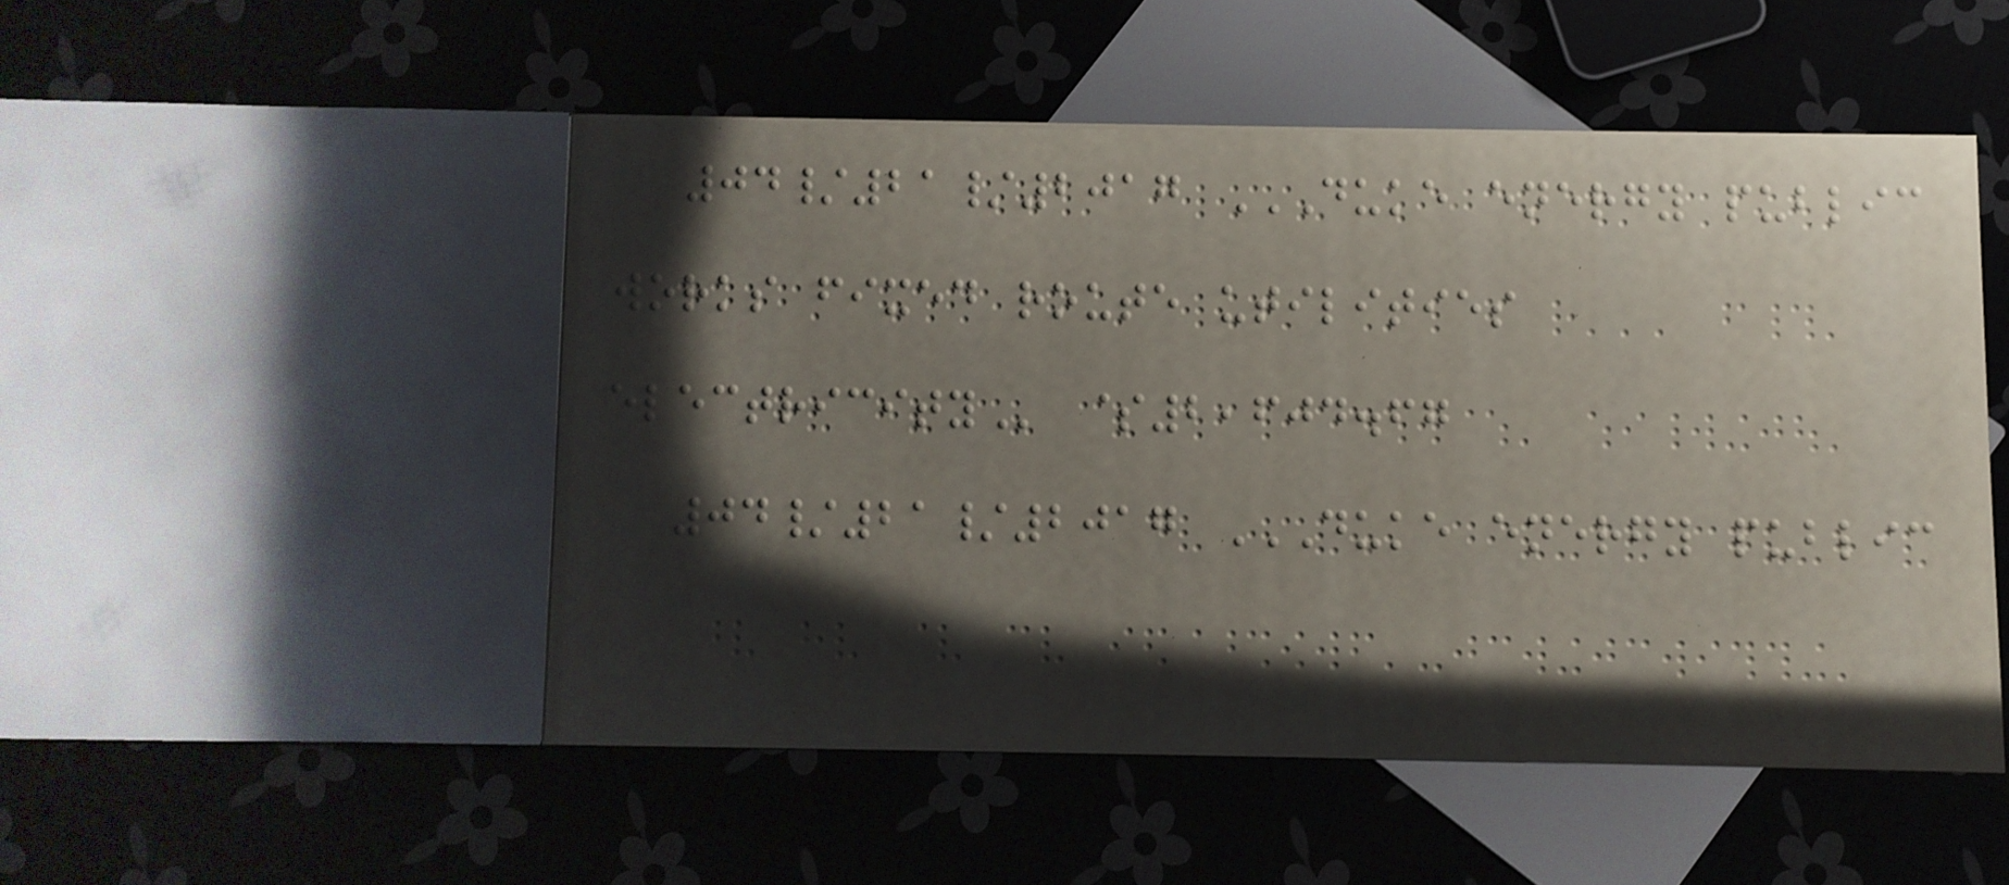04/21/2017 DUKE ENERGY PUBLIC
WORKS FIXED ROUTE UTILITIES
ELECTRICITY $2,604.67
04/21/2017 DUKE ENERGY PUBLIC
